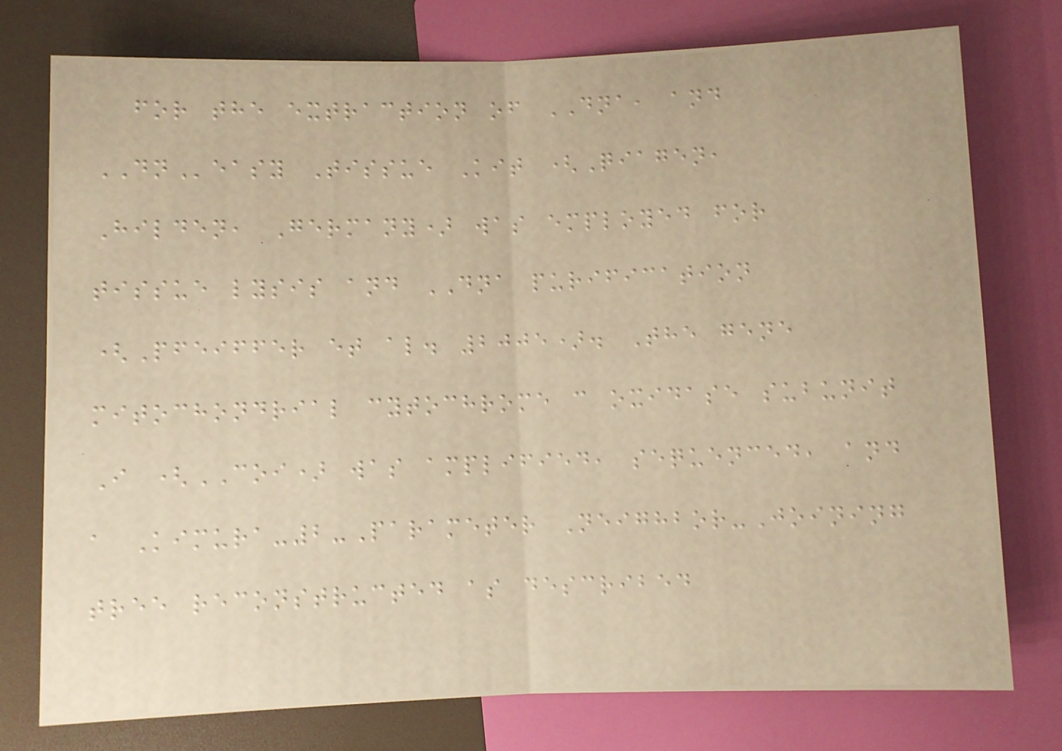for the extraction of DNA, and
DNeasy Tissue Kit (Qiagen,
Hilden, Germany) was employed for
tissue lysis and DNA purification
(Pfeiffer et al. 2005). The gene
mitochondrial cytochrome c oxidase subunit
I (COI) was amplified, sequenced, and
a Kimura-2-Parameter Neighbor-Joining
tree reconstructed as described
